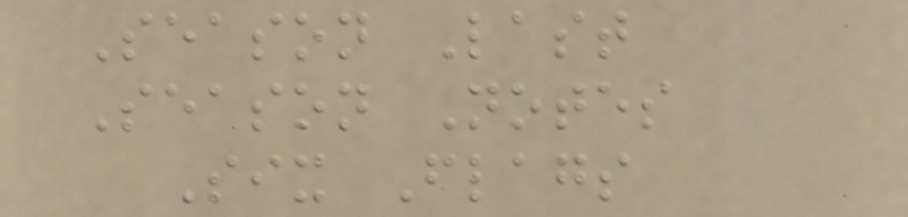Season Last
Season Notes
Six Flags
